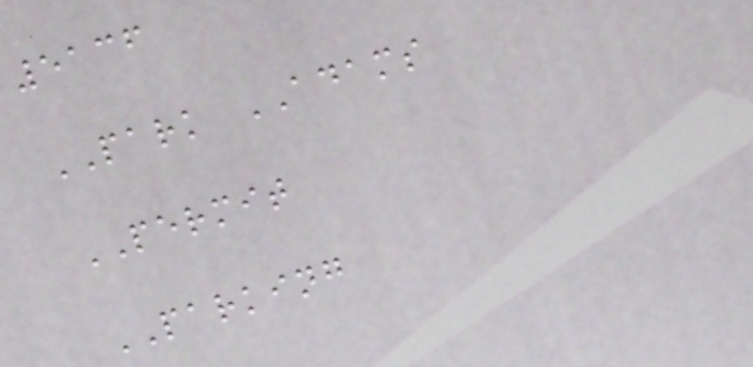5136
PARK ADAMS
PERMIT
PARKING
